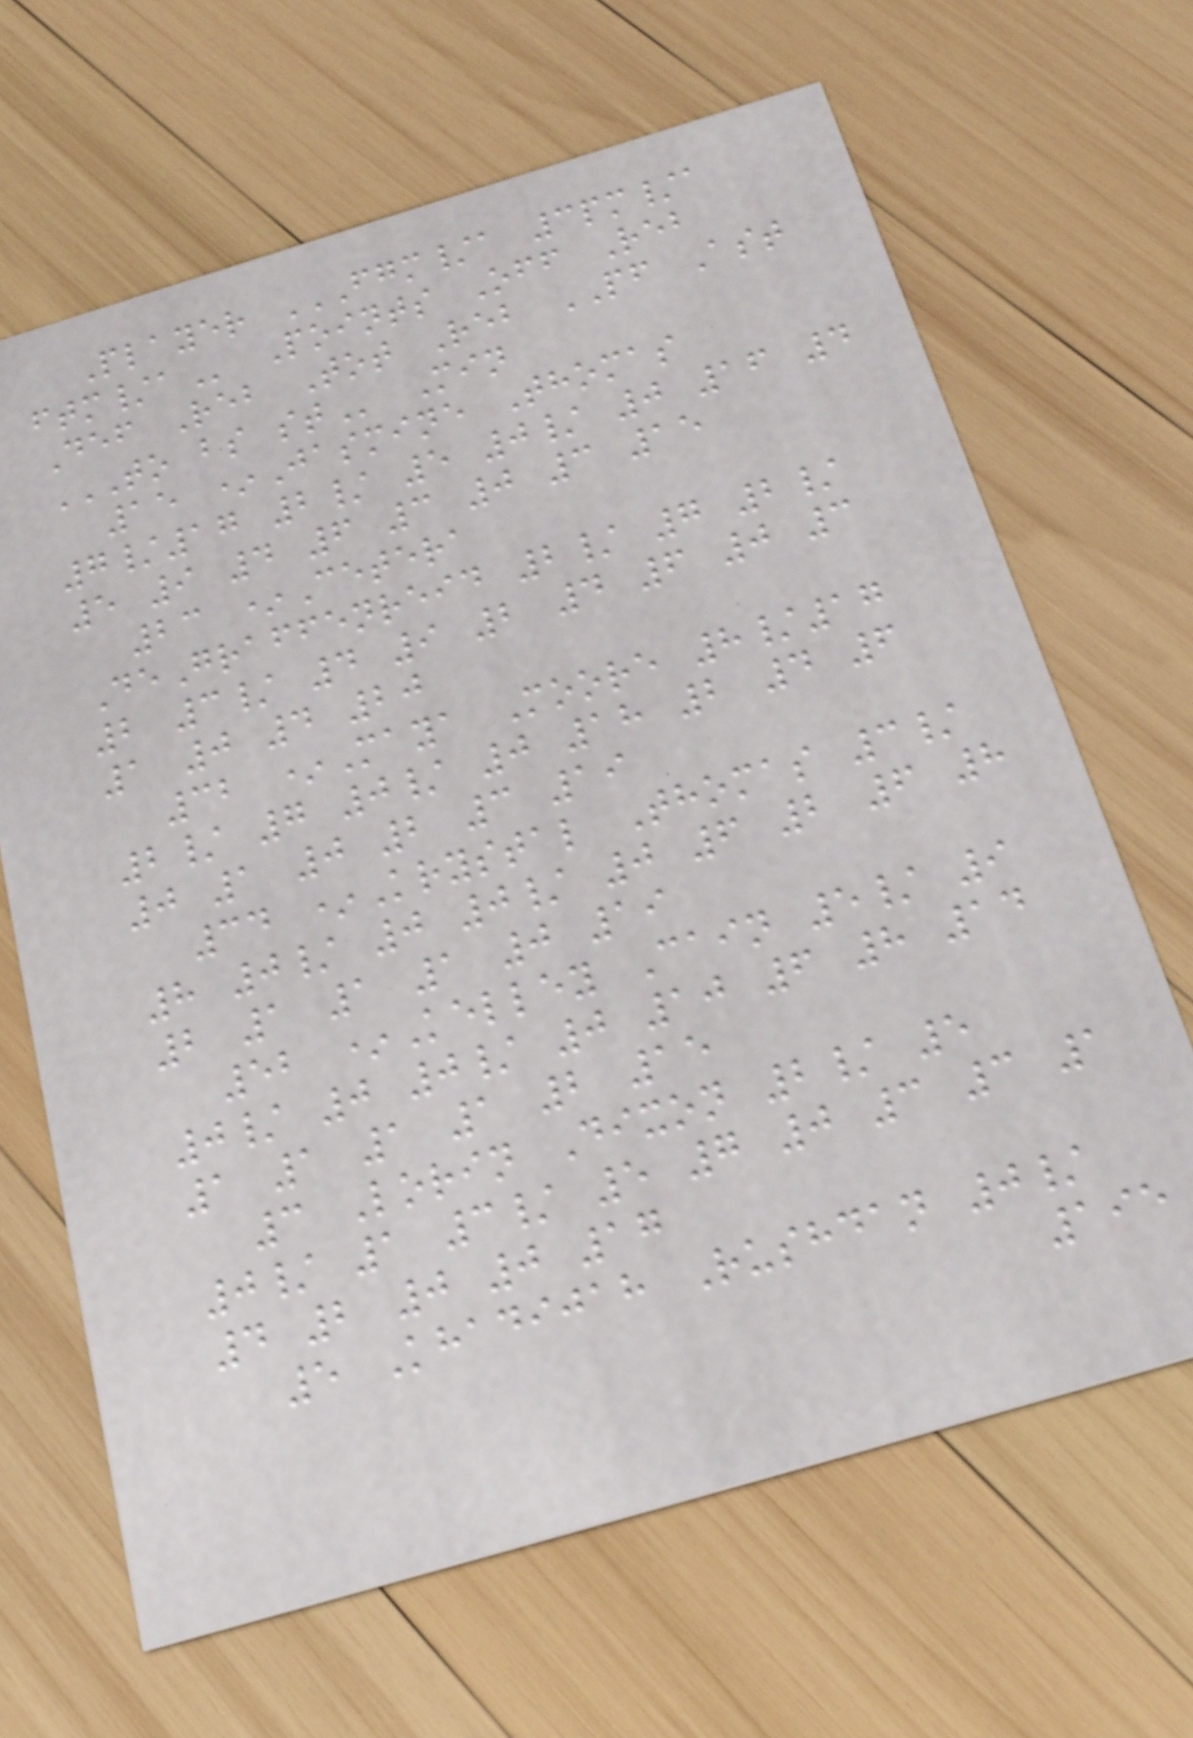Player FGM/A 3PM/A
FTM/A Points Off Reb
Def Reb Tot Reb PF Ast
TO BS ST Min
15 *Jasmine Thomas
7/17 2/ 5 0/ 0 16 4
5 9 4 6 3 0 3 15
23 *Cetera
DeGraffenreid 2/ 7 2/
2 3/ 4 9 2 4 6 0 3
1 0 4 20
32 *Maya Moore 8/17
2/ 7 0/ 0 18 2 4 6
0 1 0 2 3 19
34 *Krystal Thomas 3/
8 0/ 0 0/ 0 6 2 6 8
2 1 1 1 0 19
52 *Kelley Cain 5/ 9
0/ 0 0/ 0 10 6 8 14
1 1 1 1 2 15
3 Lorin Dixon 2/ 5
0/ 1 3/ 5 7 0 3 3 1
4 2 0 0 17
5 Khadijah Rushdan 0/
195
